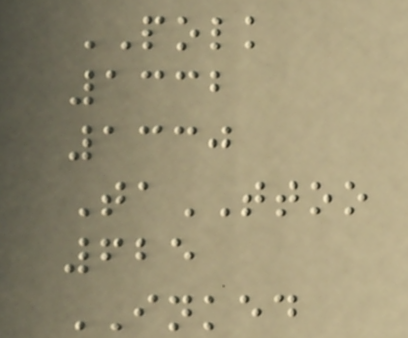POLK
1332
1330
TaTTOO
625
INKED
